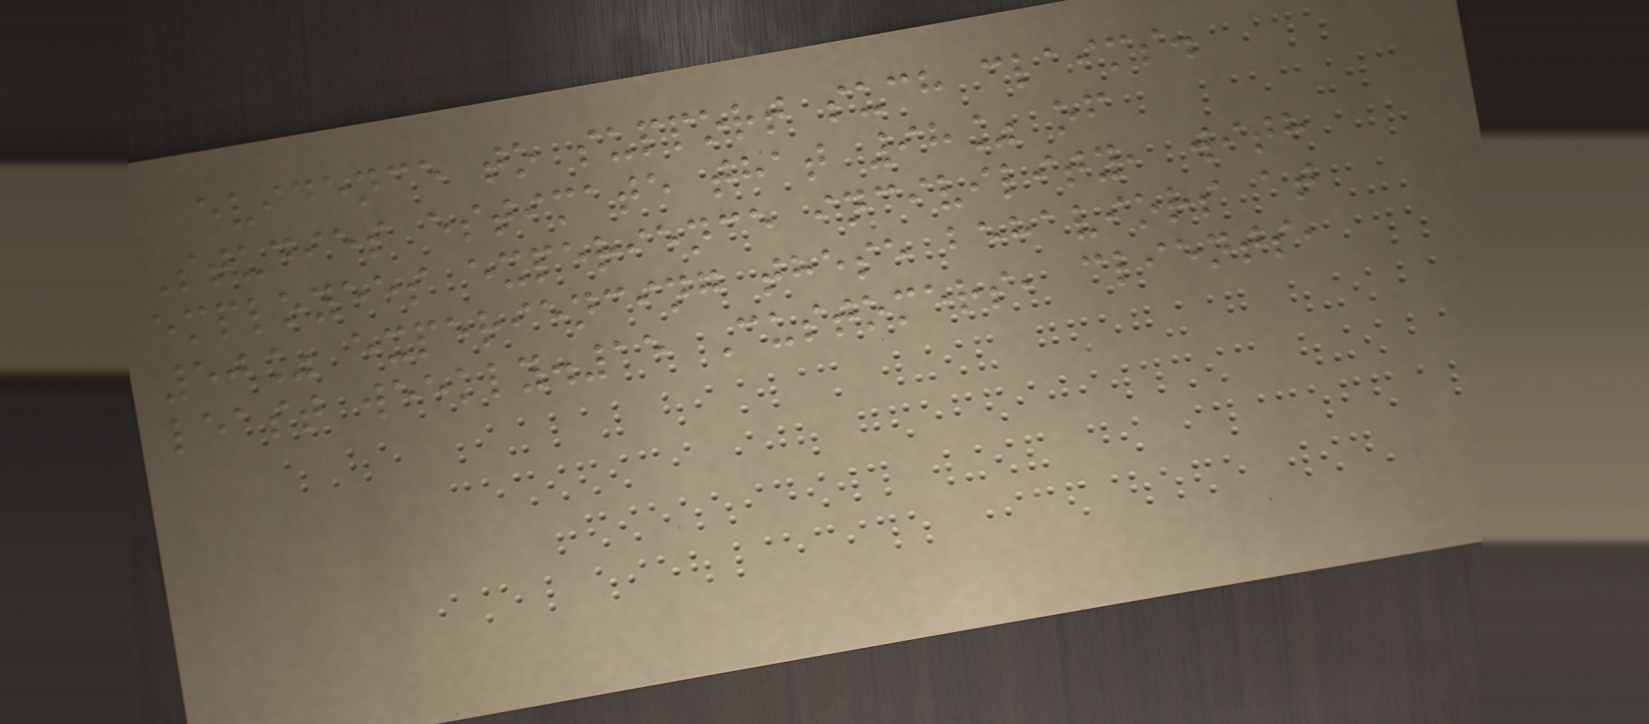evidence to support such claims.
Studies estimate that 98% of
employees experience incivility, with
50% experiencing these behaviors at
least weekly.15 Customers, clients,
